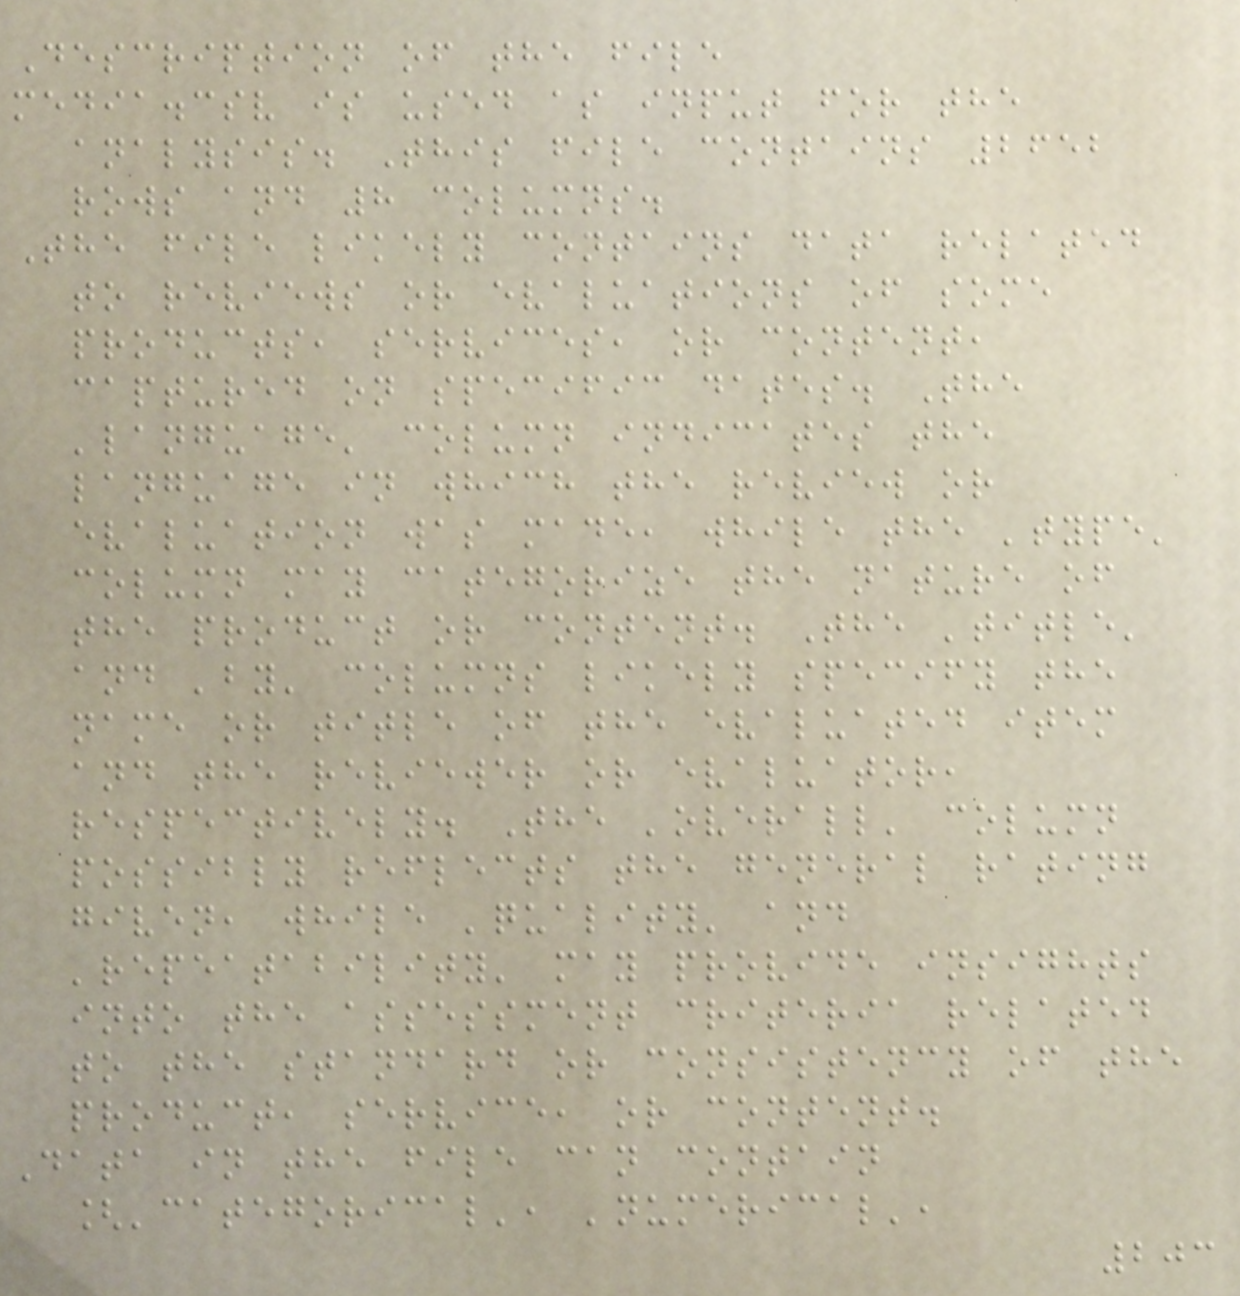Description of the file
media.csv is used as input for the
analysis. This file contains 2652
rows and 8 columns.
The file likely contains data related
to reviews or evaluations of some
products, services, or content,
captured on specific dates. The
'language' column indicates the
language in which the review or
evaluation was made, while the 'type'
column may categorize the nature of
the product or content. The 'title'
and 'by' columns likely specify the
name or title of the evaluated item
and the reviewer or evaluator,
respectively. The 'overall' column
possibly reflects the general rating
given, while 'quality' and
'repeatability' may provide insights
into the assessment criteria related
to the standard or consistency of the
product, service, or content.
Data in the file can contain
['categorical', 'numerical',
203
